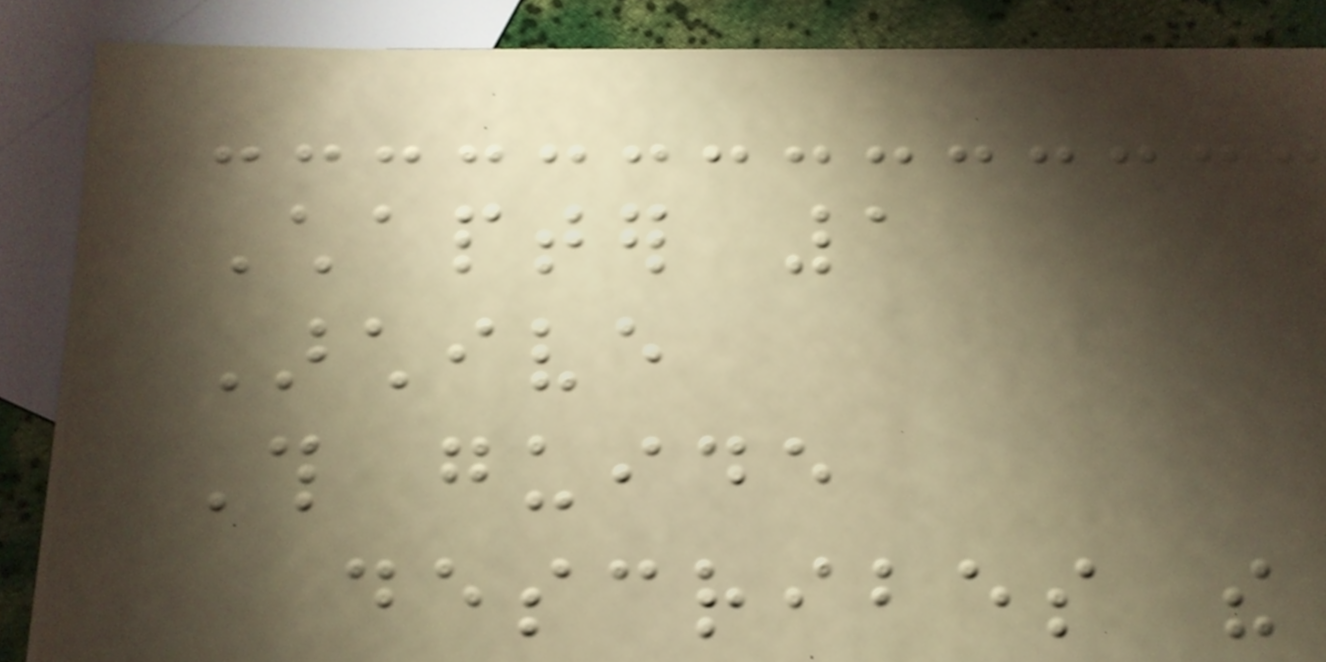Chapter 1
Archive
This guide
describes the
